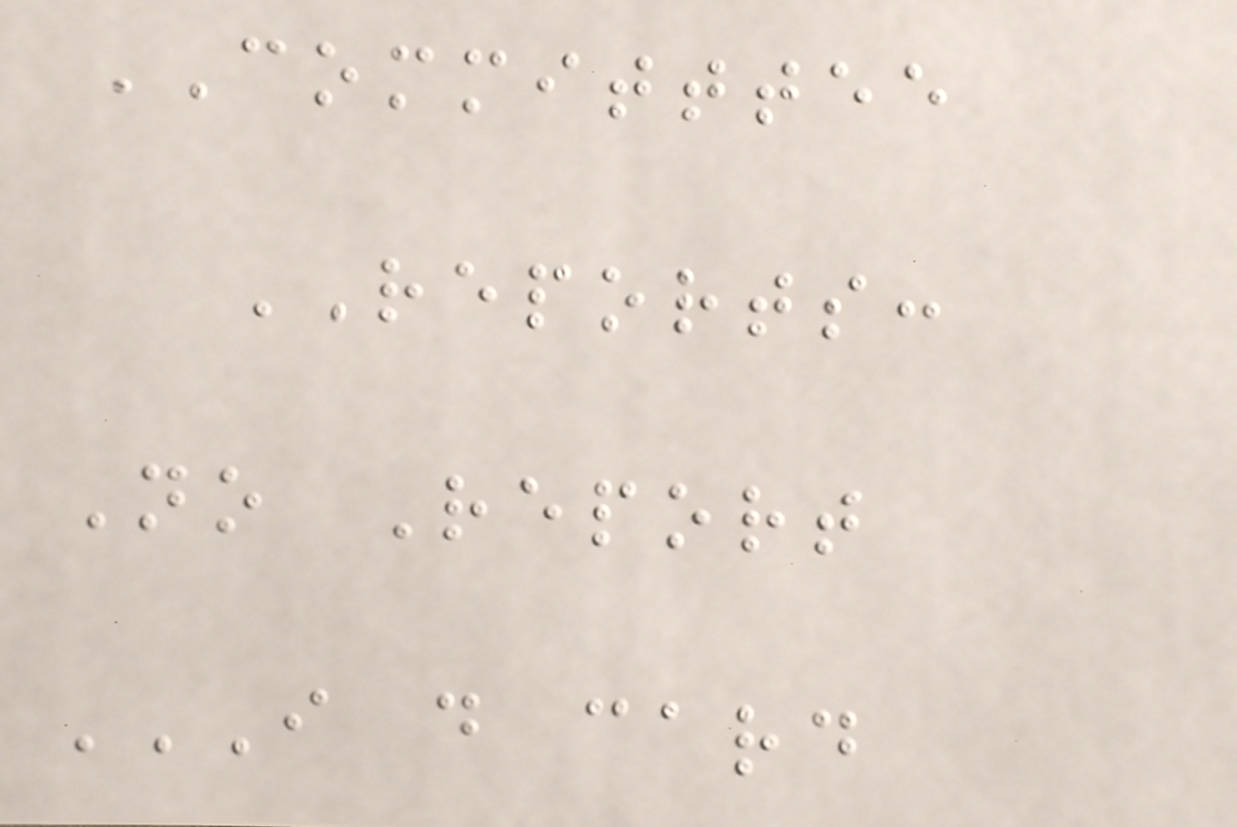COMMITTTEE
REPORTS:
No Report
I D CARD
